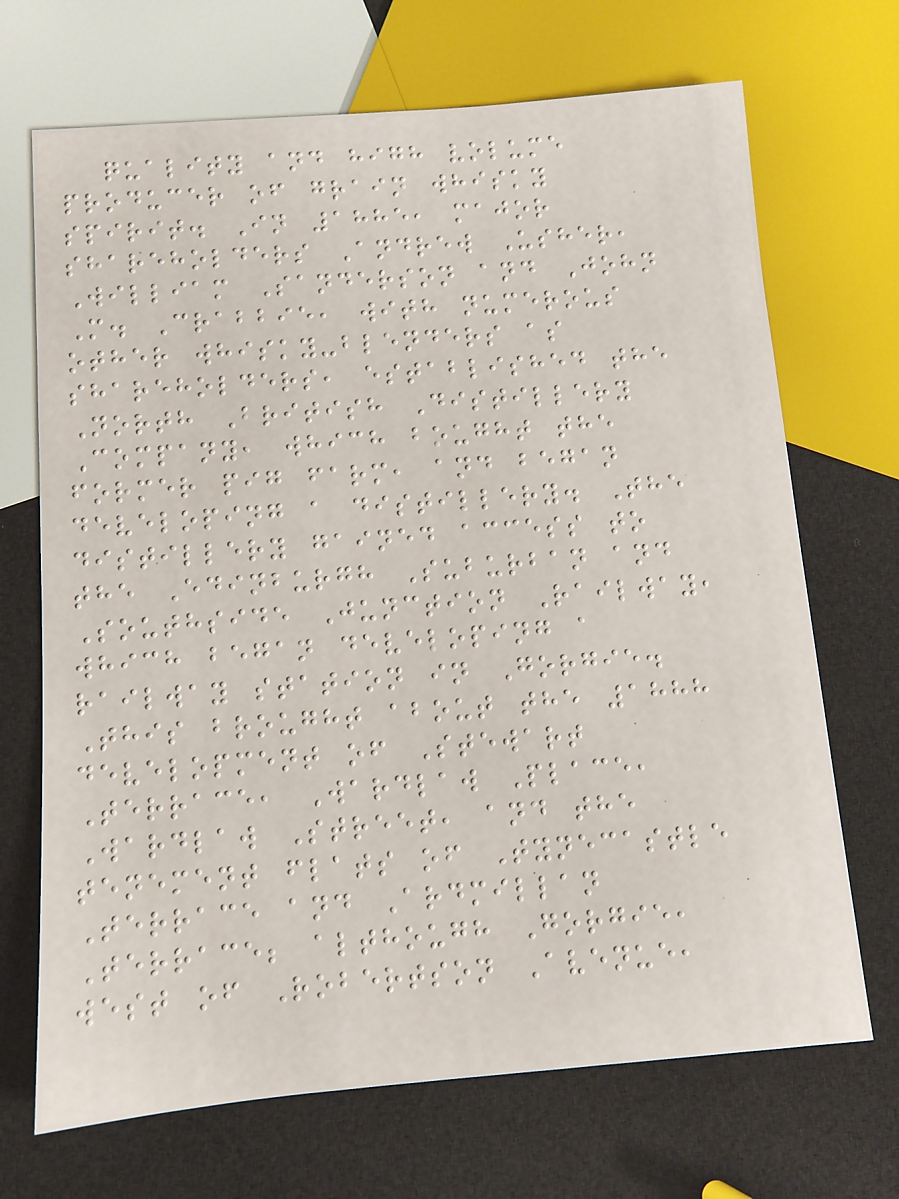quality and high volume
producer of grain whisky
spirit. In 1885, major
shareholders Andrew Usher,
William Sanderson and John
M. Crabbie, with numerous
other whisky-blenders as
shareholders, established the
North British Distillery
Company, which bought the
former pig farm, and began
developing a distillery. The
distillery gained access to
the Edinburgh Suburban and
Southside Junction Railway,
which began developing a
railway station in Gorgie.
This brought about the 1888
development of Stewart
Terrace, Wardlaw Place,
Wardlaw Street, and the
tenement flats of Tynecastle
Terrace and Ardmillan
Terrace; although Gorgie,
west of Robertson Avenue,
